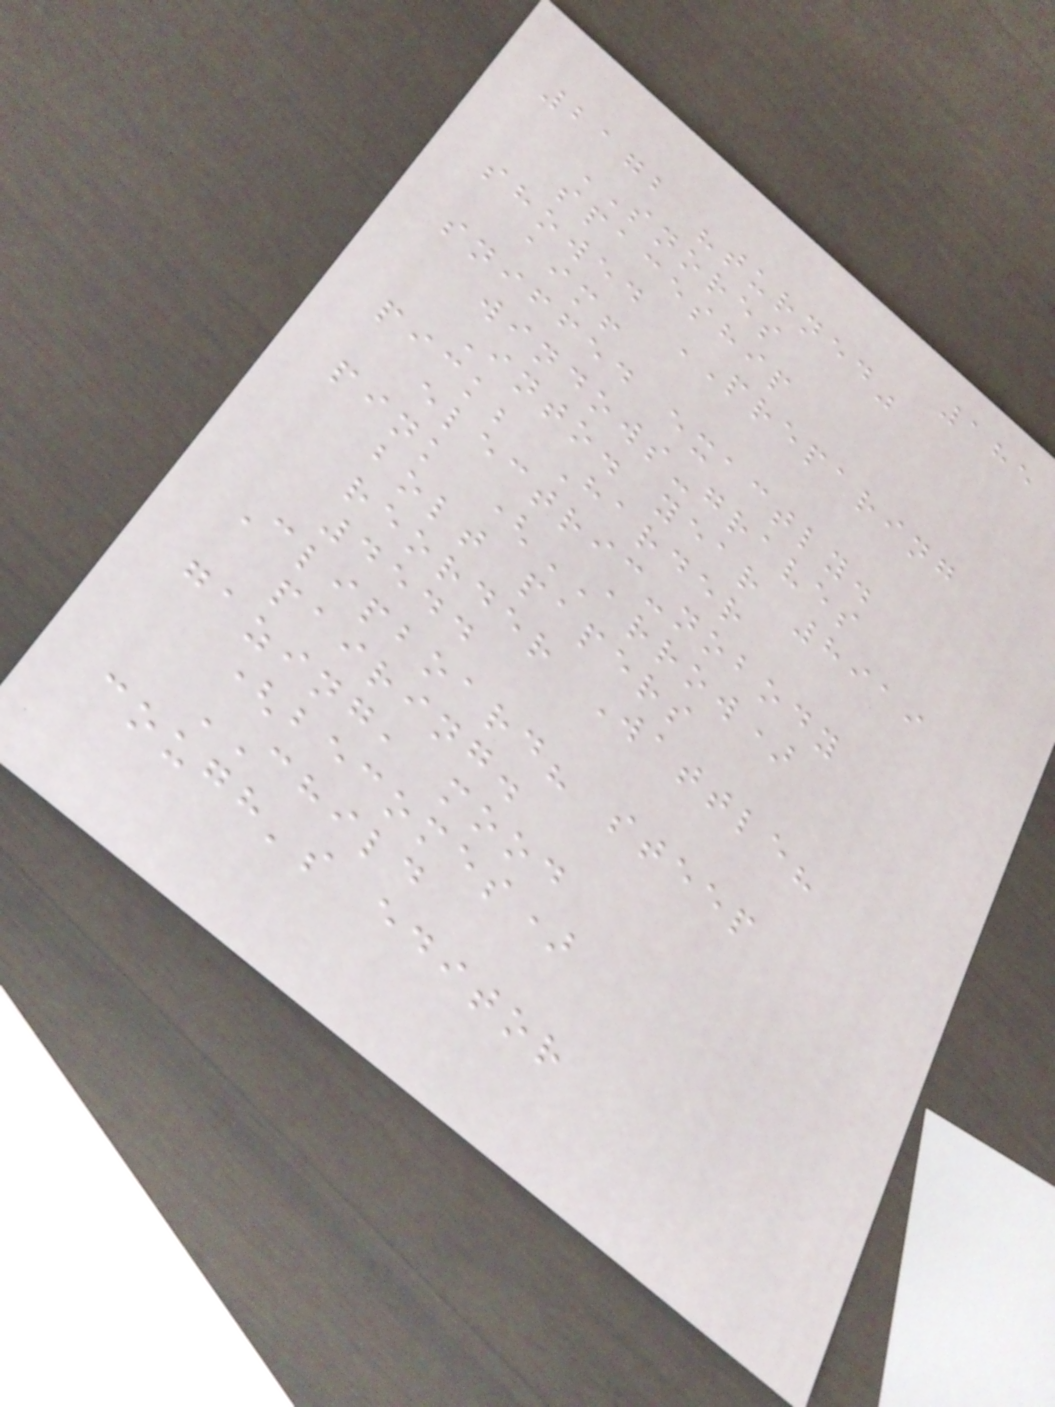185
2172 "turned"
SNORES
spaceship
showed PREPARING
aim!
sniffed exactly.
windows-graves
Into. year 8919
pick; Harder
electric-nobody
pink (ARROW)
bolt papers
reorder Wattle?
4544
Clipboard? steep
pairing.
gazing, mood
(becomes)
CHILD
cough's editor
